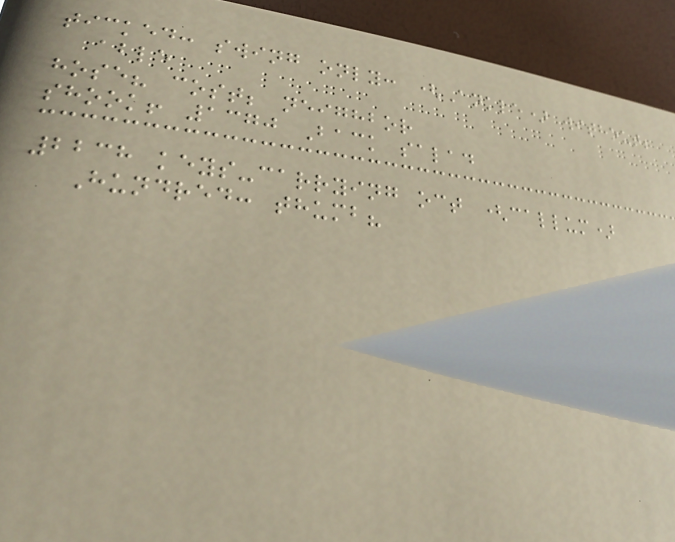ticked: swing only: (Ankle) without;
able
hose? cost; neighbor
shook! 1370 Back salad
2238 keys-carrying oct (callum)
Hundred: thumb?
